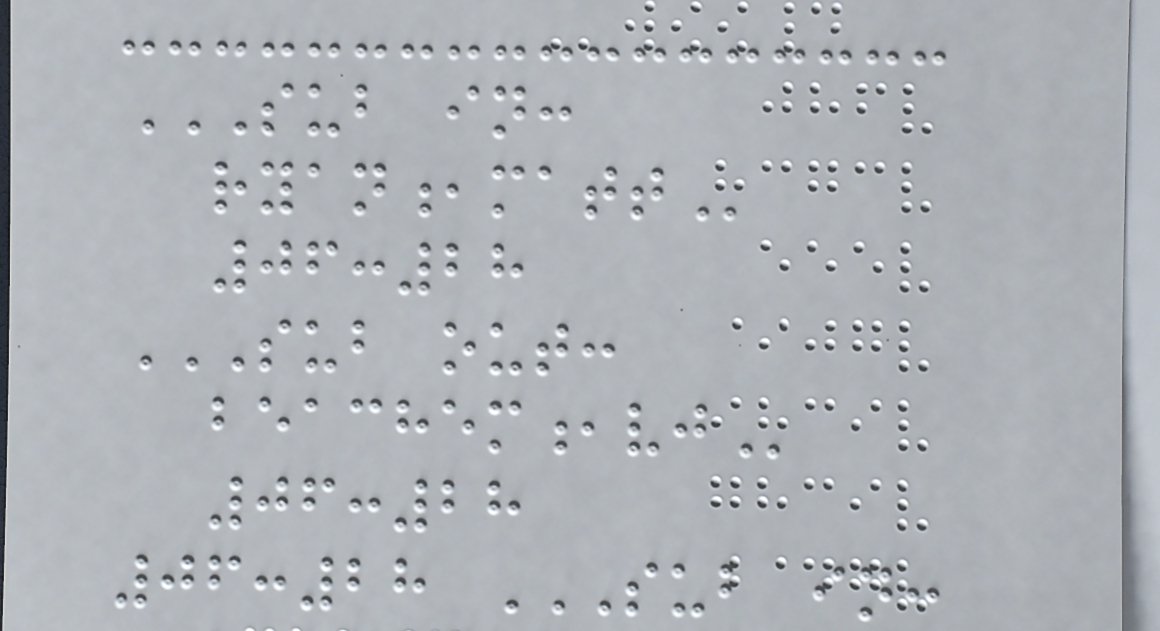SUB IN:
RYAN,MATT
06:28
SUB OUT:
BEACHEM,VJ
06:28
06:28 SUB IN:
